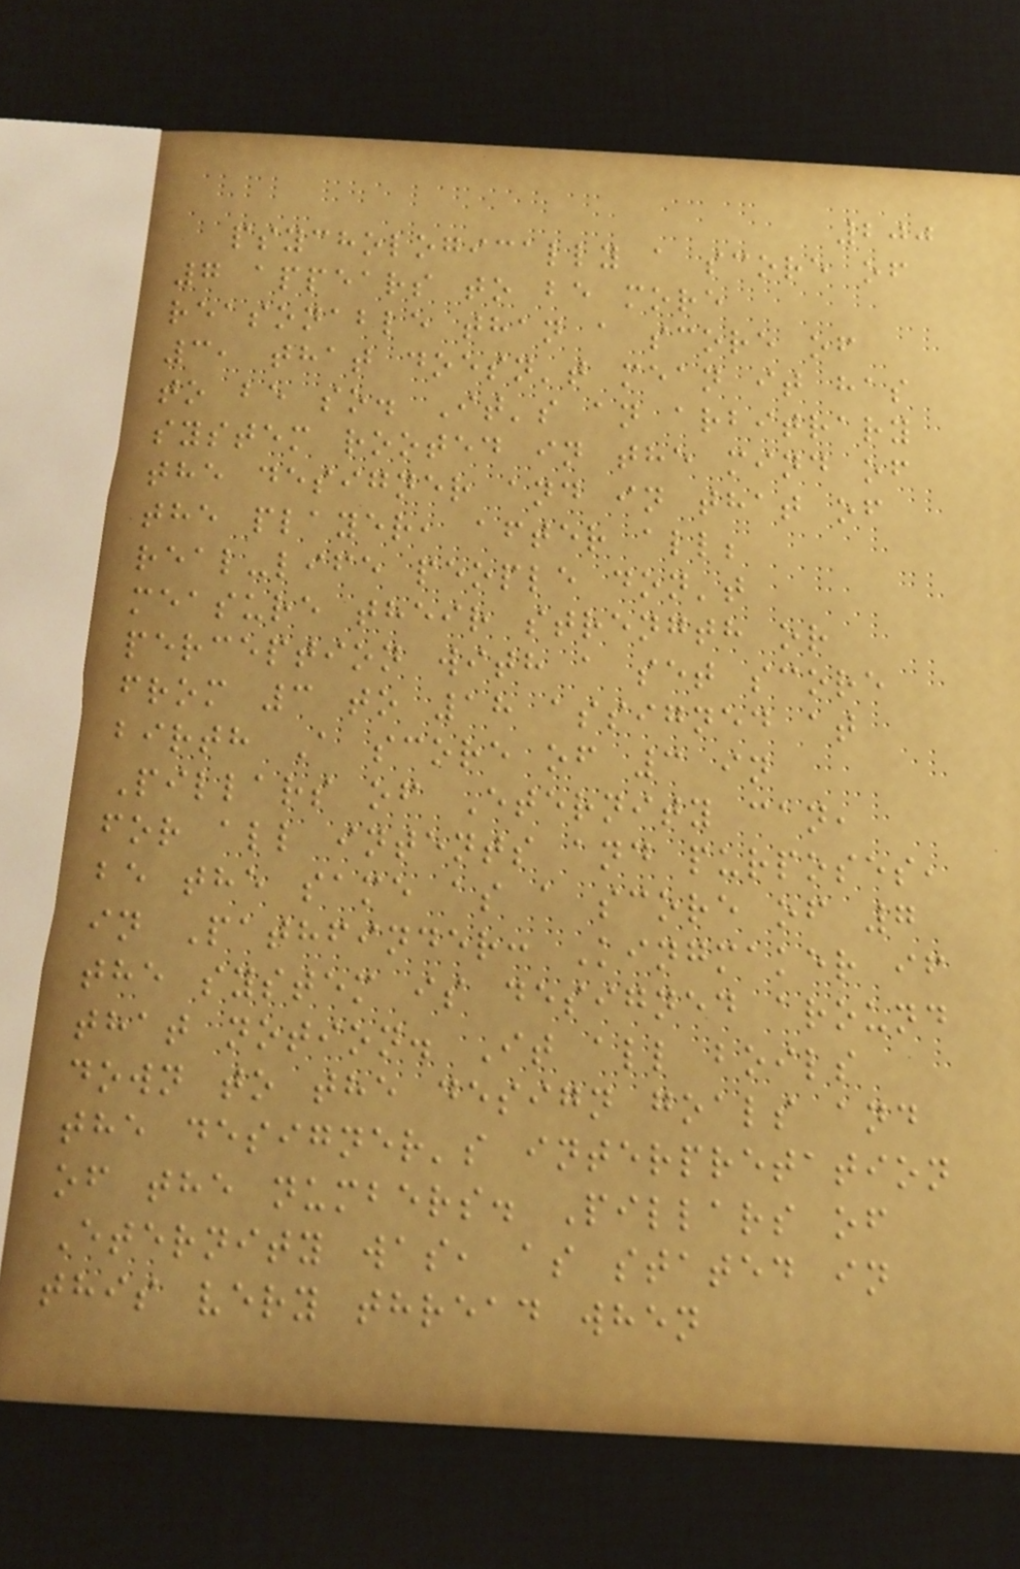200
psychologically a score of
7 appears to be more
reasonable than a score of
3, that doesn't mean it has
to be so. It's an arbitrary
system rooted in the mind of
the designer and in that of
the player, after all;
real-life people don't
measure their strength or
perception with a set score
from 3 to 18 assigned at
birth A score of 3 in
Pillars of Eternity can,
for all intents and purposes,
be the same as a score of 7
in Pathfinder: Kingmaker if
the system is designed around
that notion. It all boils
down to the design goals and
the designer's interpretation
of the numbers. Pillars of
Eternity was, as stated in
this very thread when
